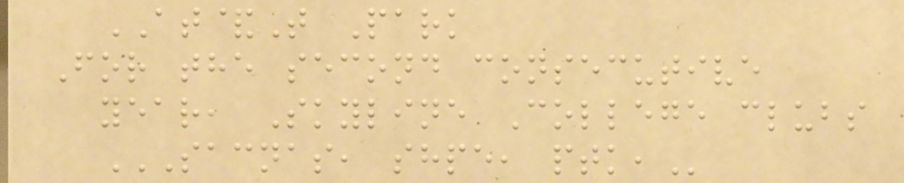AT&T Park
For the second consecutive
year, Skyline College clubs
SACNAS, SHPE, PTK,
